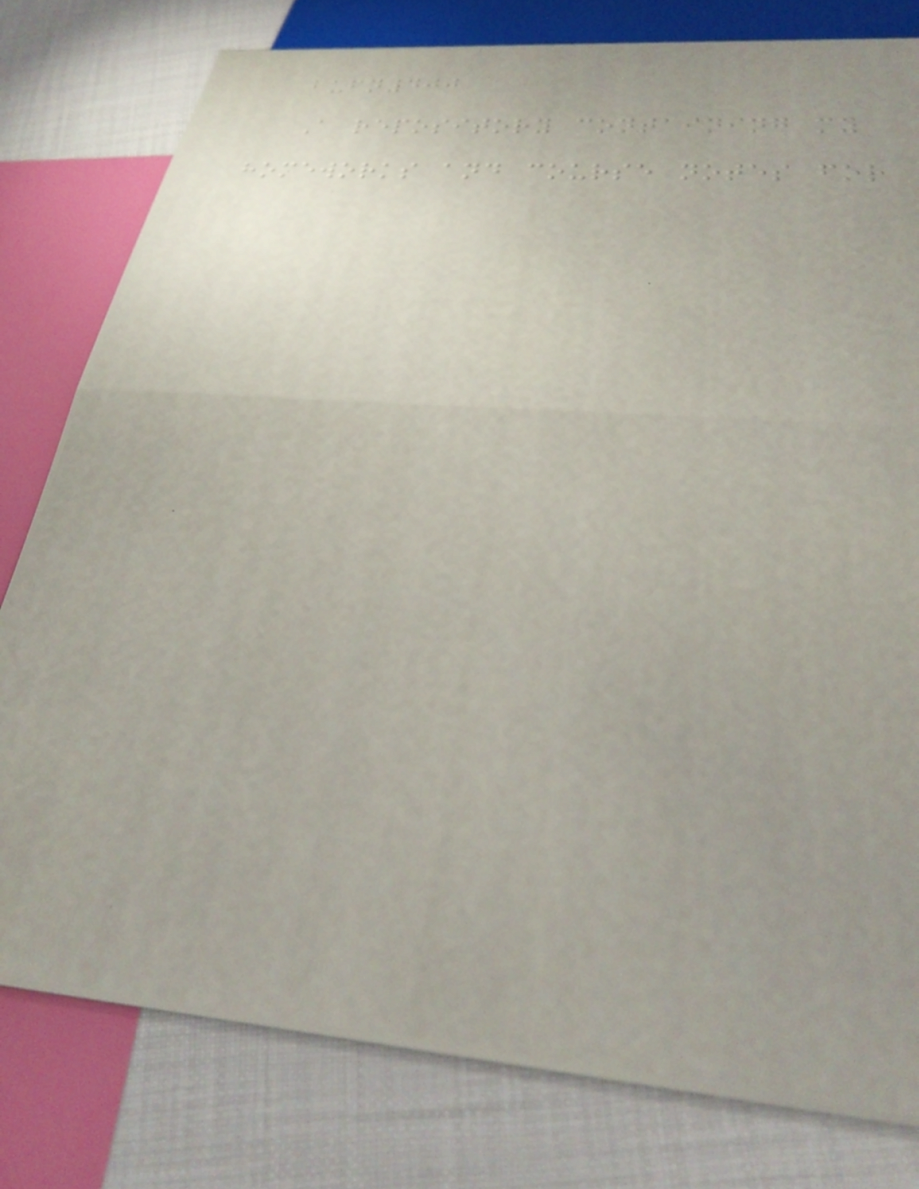bufn400
A repository containing my
homeworks and course notes for
